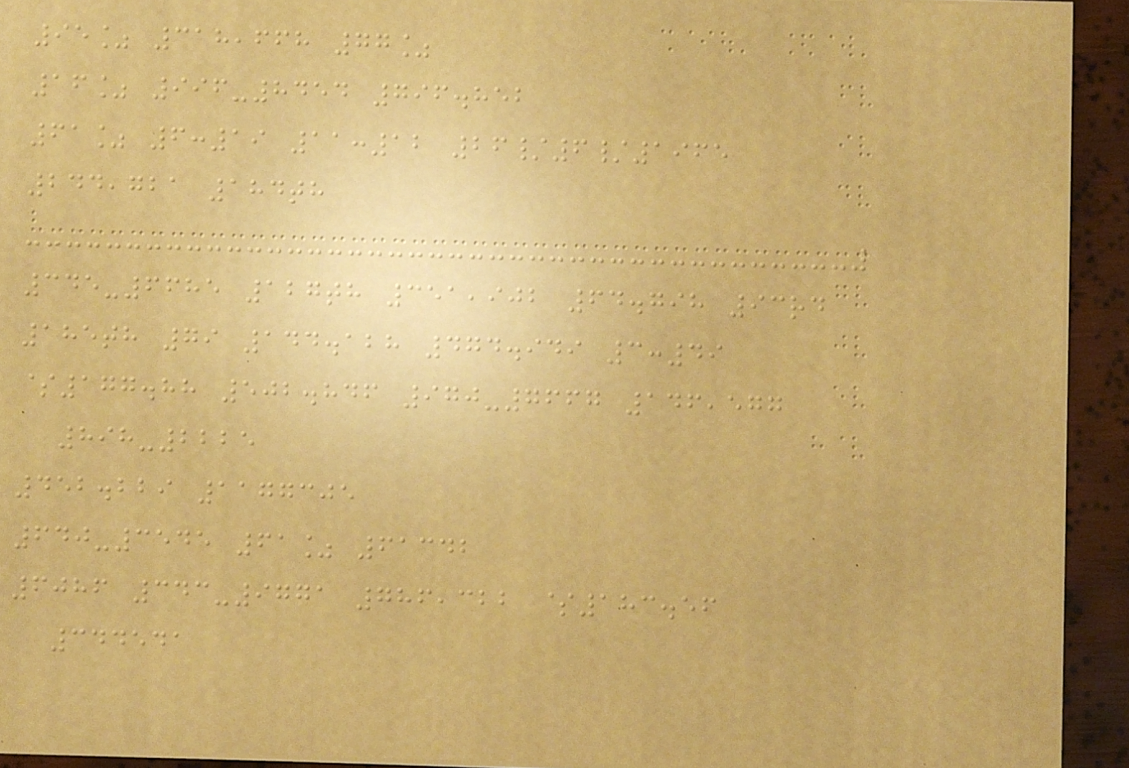95% 318,668 77%
16% 996-8454 796.852
61% 6:19 11:12 26/6/1965
244,721 184th
345-6685 127th 351,902 64.798 93rd
185th 79 144.128 474.949 3:49
$177.88 502.846 970-7667 146,577
898-2225
452.229 1177305
640-3545 61% 61342
6086 343-9771 786,322 $183.56
344541
